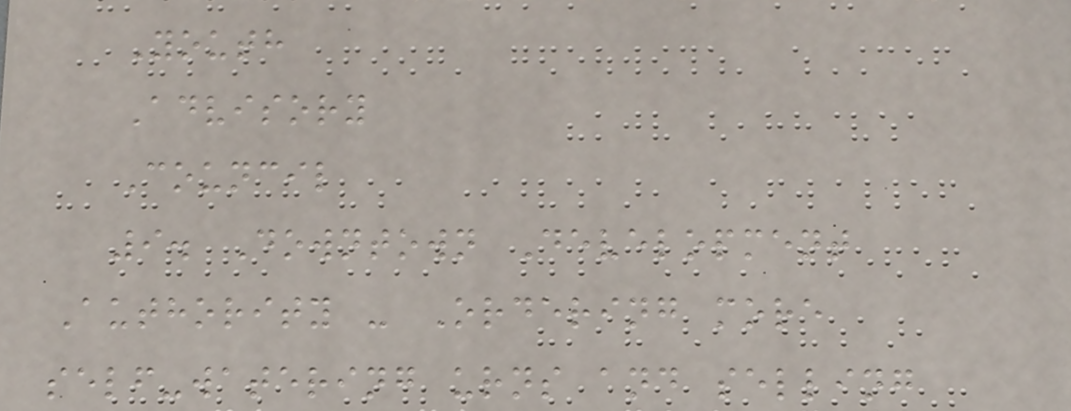Youth
Advisory
Council
9. Downtown Development
Authority - Ordering more
self-watering urns and selling
